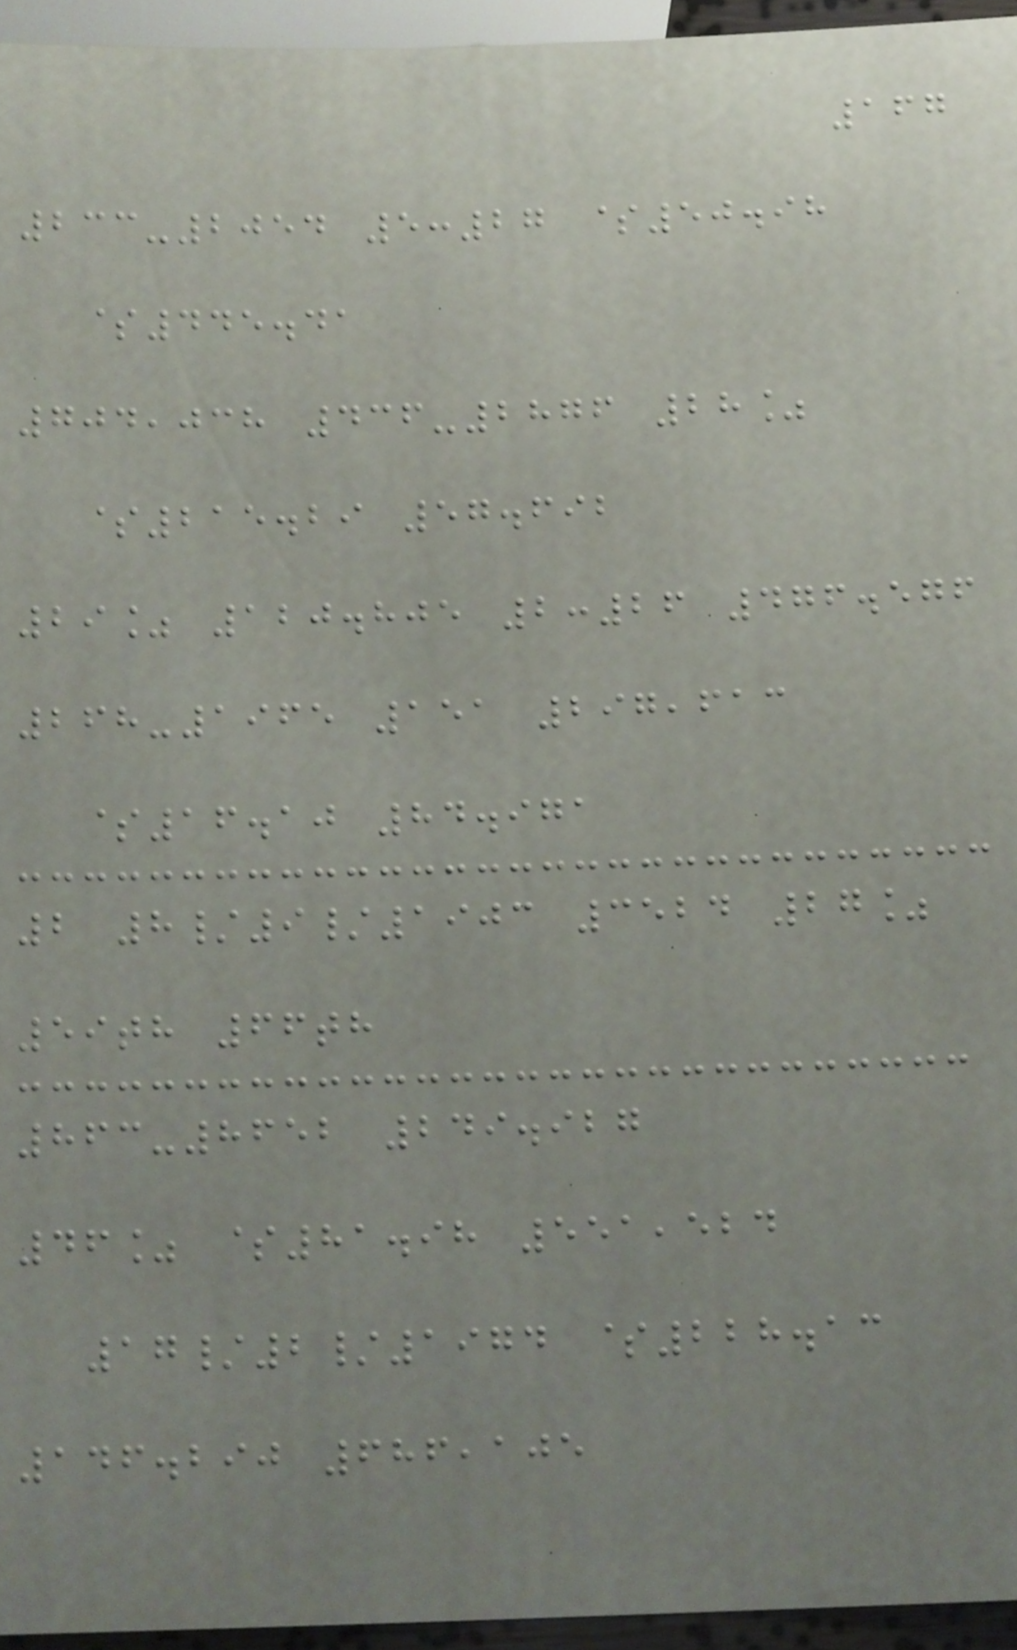167
233-2054 5:27 $50.98
$445.41
704,038 436-2876 28%
$215.29 57.692
29% 120.805 2:26 476.576
268-1965 151 297,613
$16.10 84.971
2 8/9/1903 3524 27%
59th 66th
863-8652 249.927
46% $81.98 551,524
17/2/1974 $228.13
146.290 686,105
